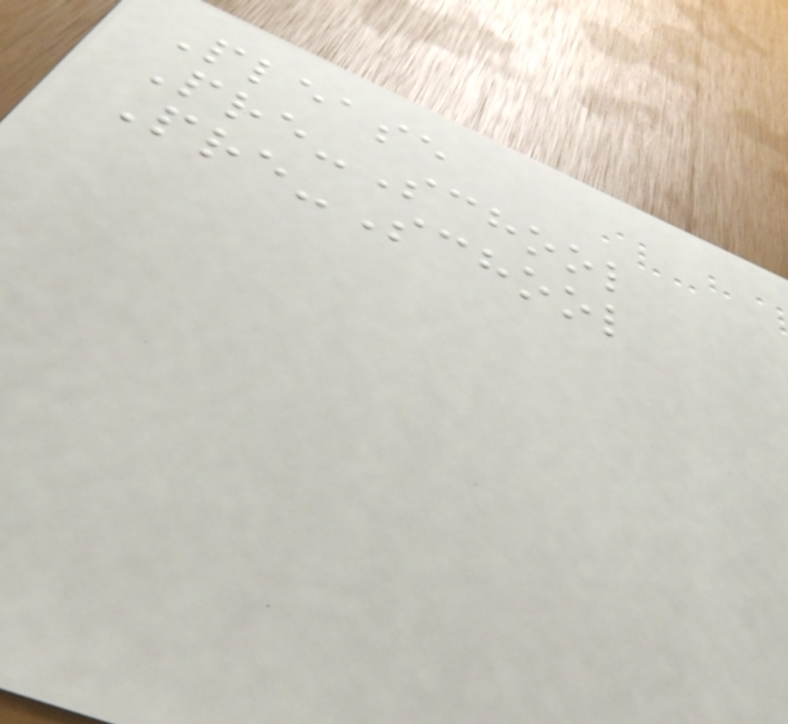Please
Pre-School
Pre-School
